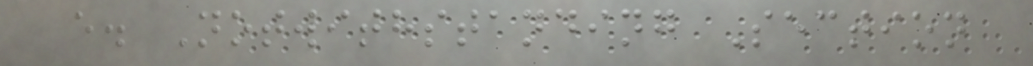e. Notwithstanding Section
